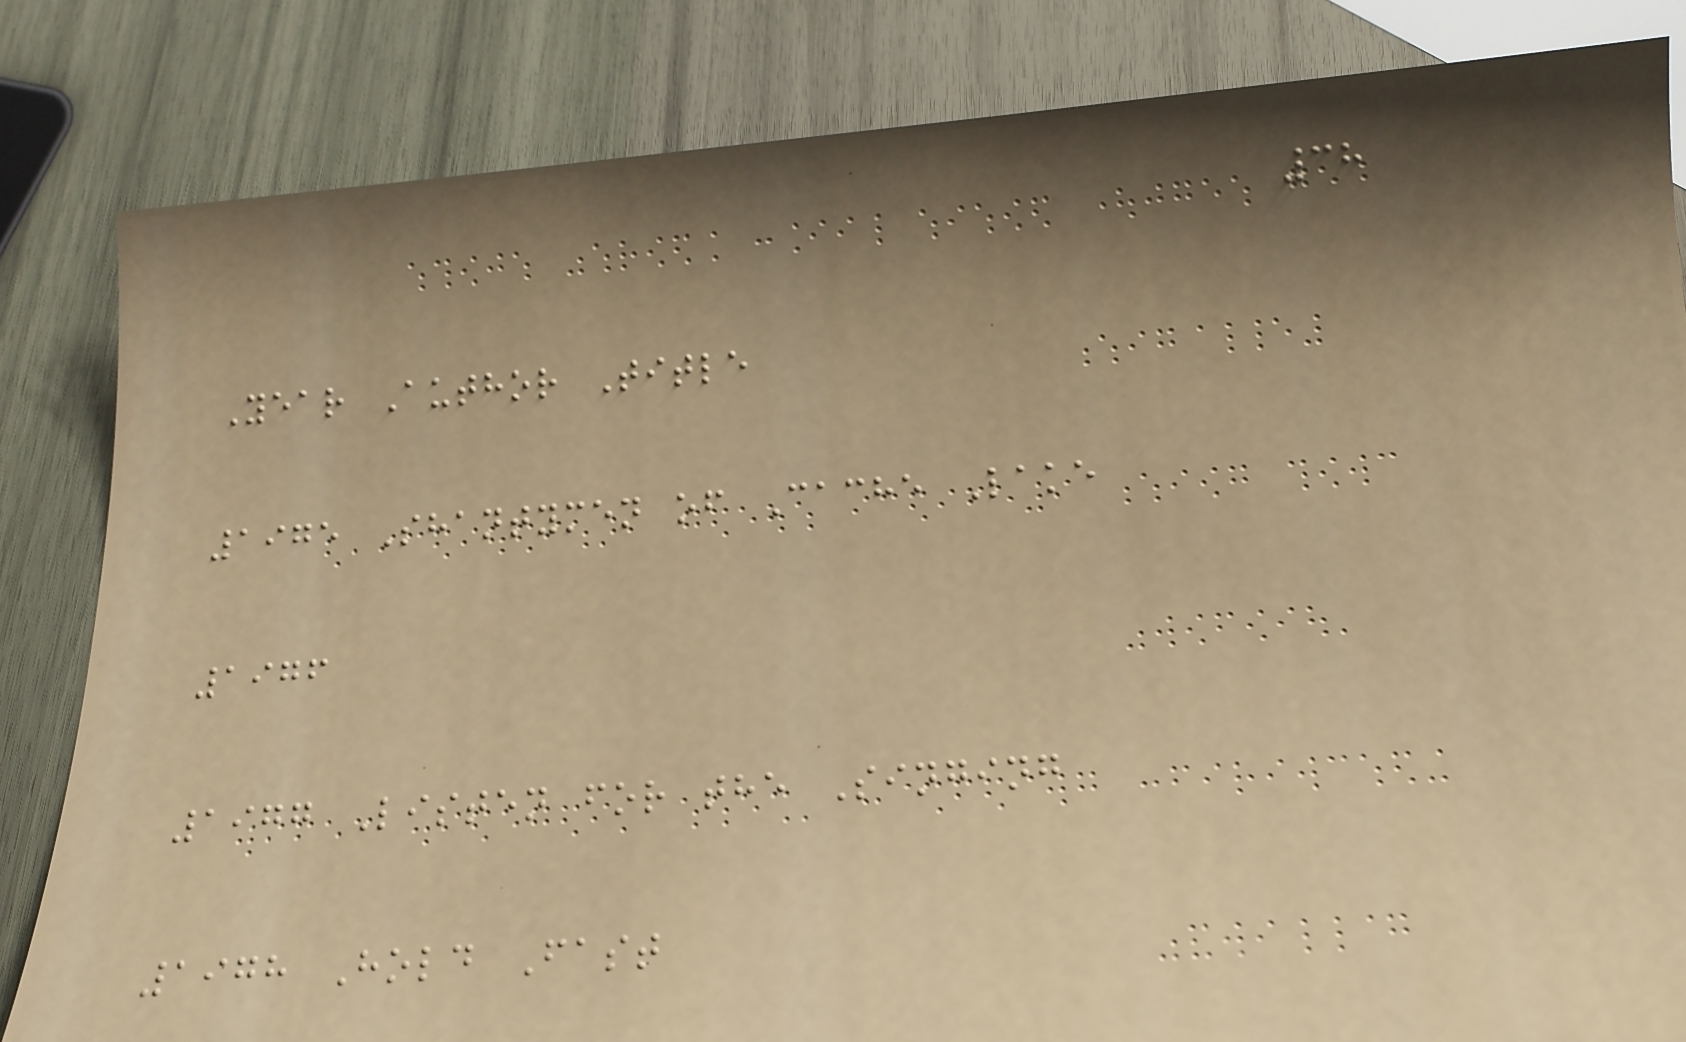38
Year Author Title
1975 Shantymen of Cache Lake
1976
1977 Listen for the Singing
1978 Hold Fast
